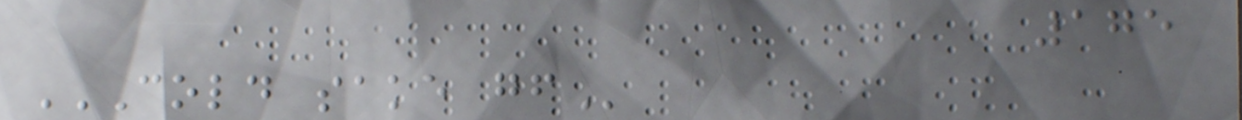175
COLD SAKE GF
